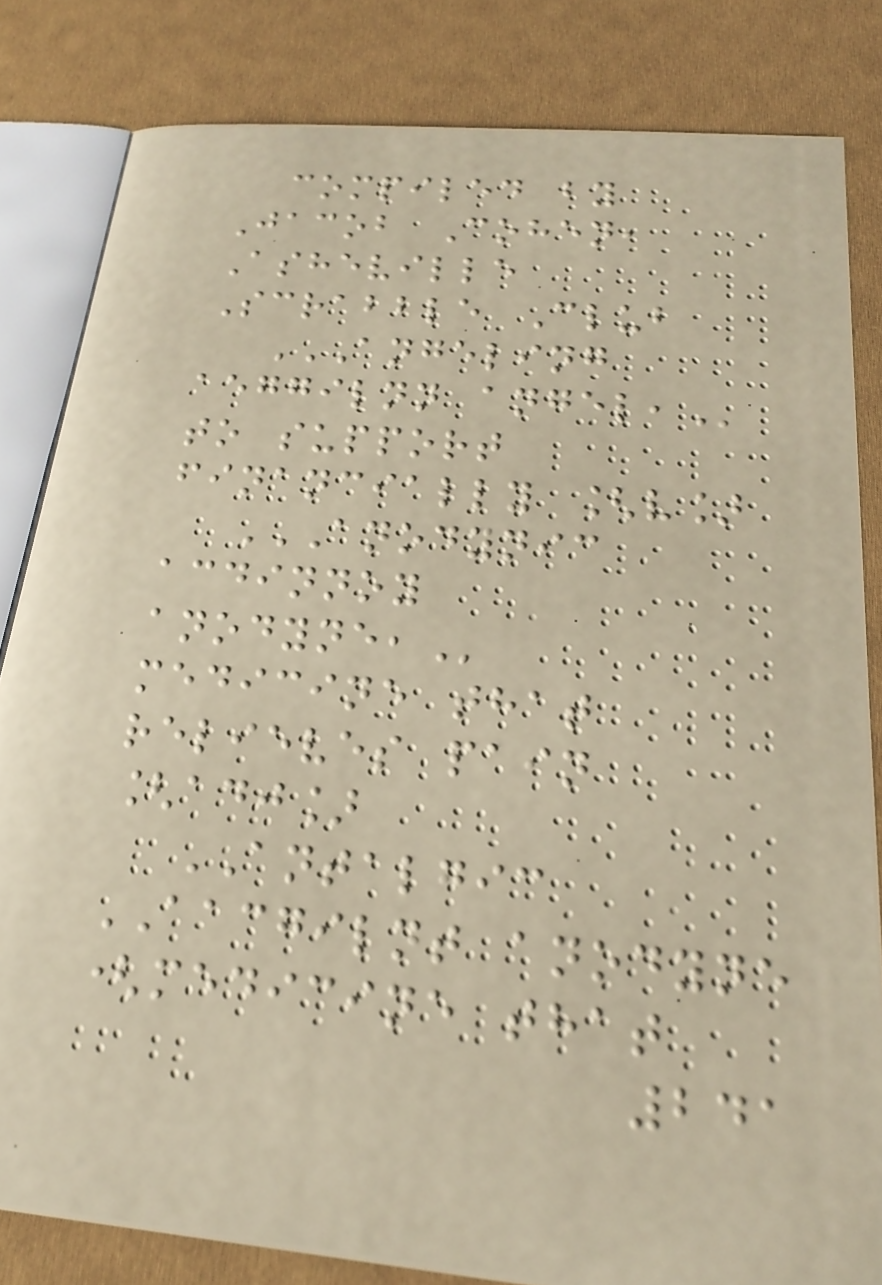compiled by
Jacob Cohen,
Asheville
Scrabble Club
ANGELING
AEGGILNN ANGEL,
to support
financially [v]
ANODYNIC
ACDINNOY
ANODYNE,
medicine that
relieves pain
[adj]
ANTALGIC
AACGILNT anodyne
(medicine that
241
